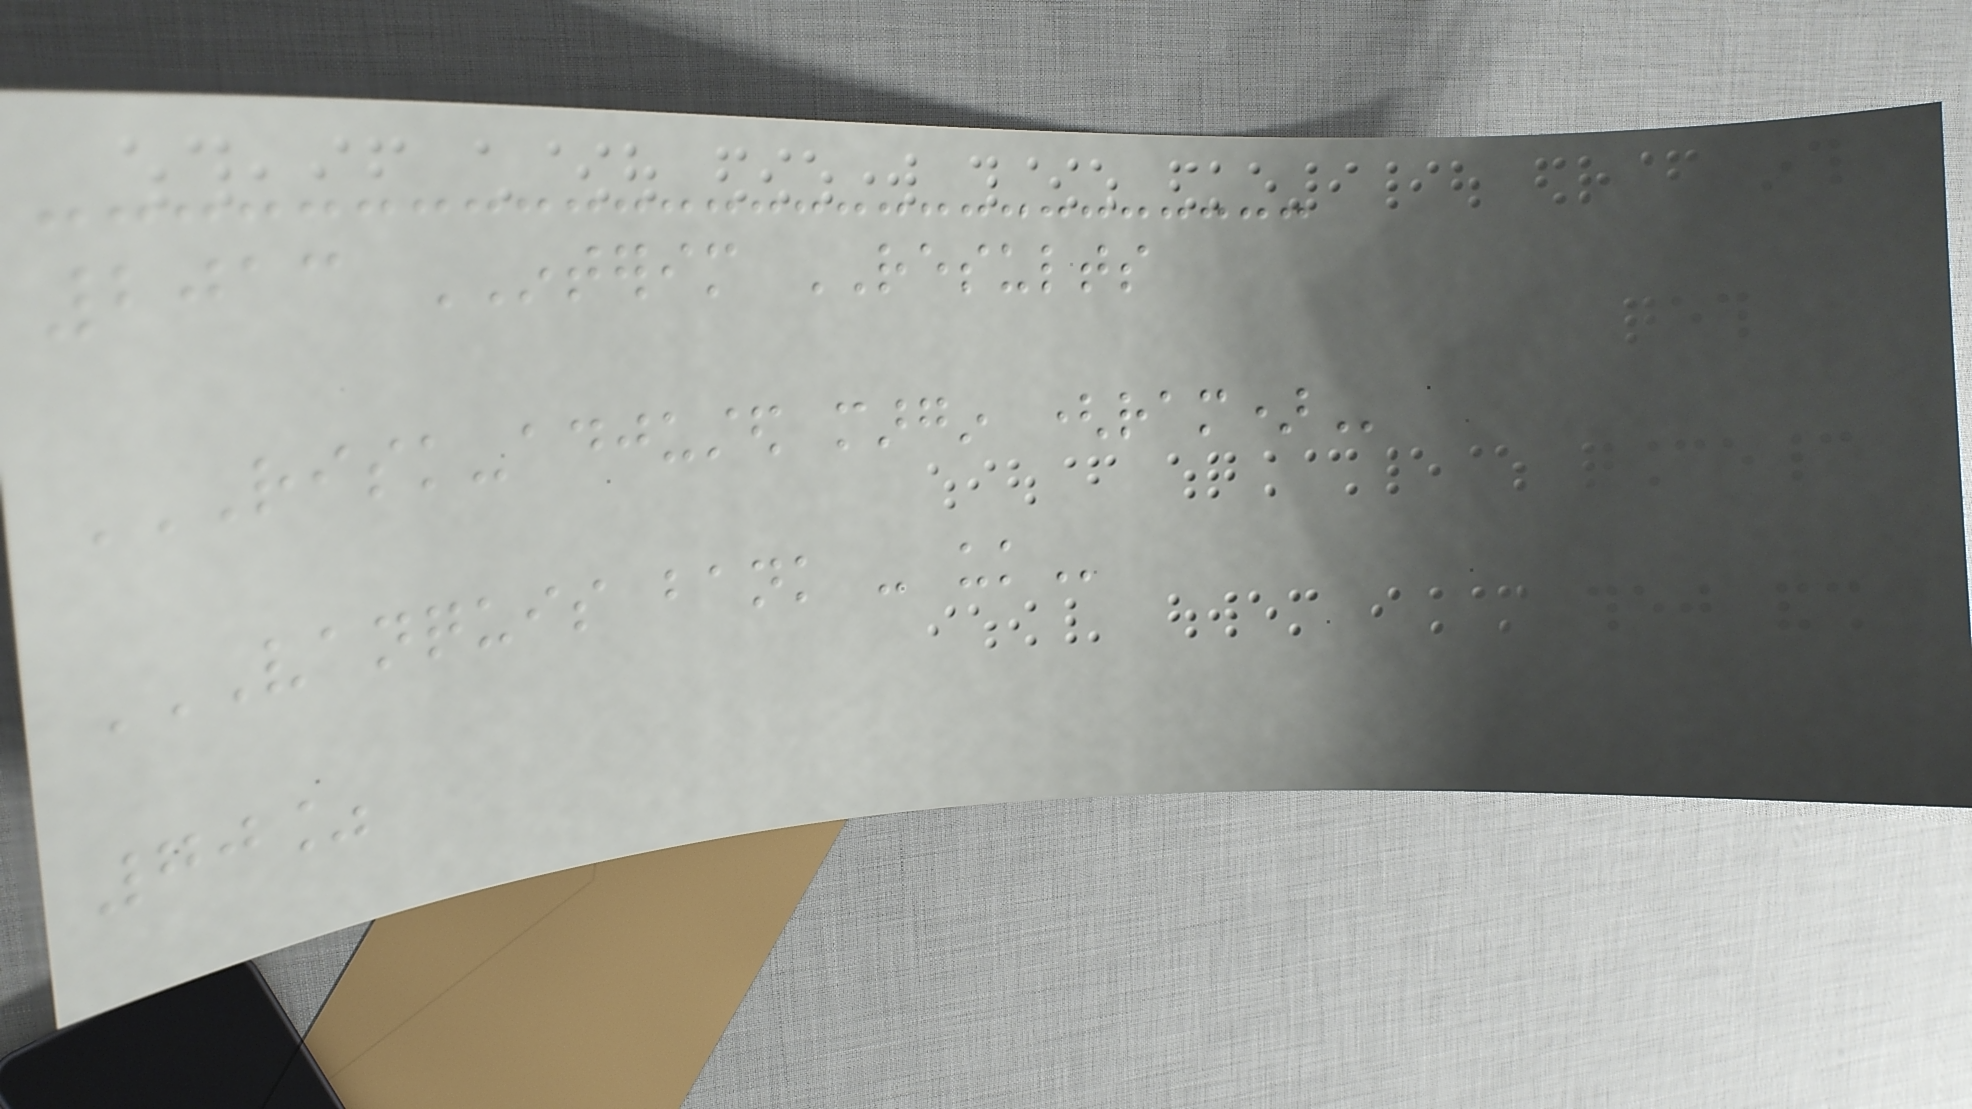2013 INTERIM RESULTS
RISK-ADJUSTED MARGIN (RAM)
VANQUIS BANK - UK
70%
